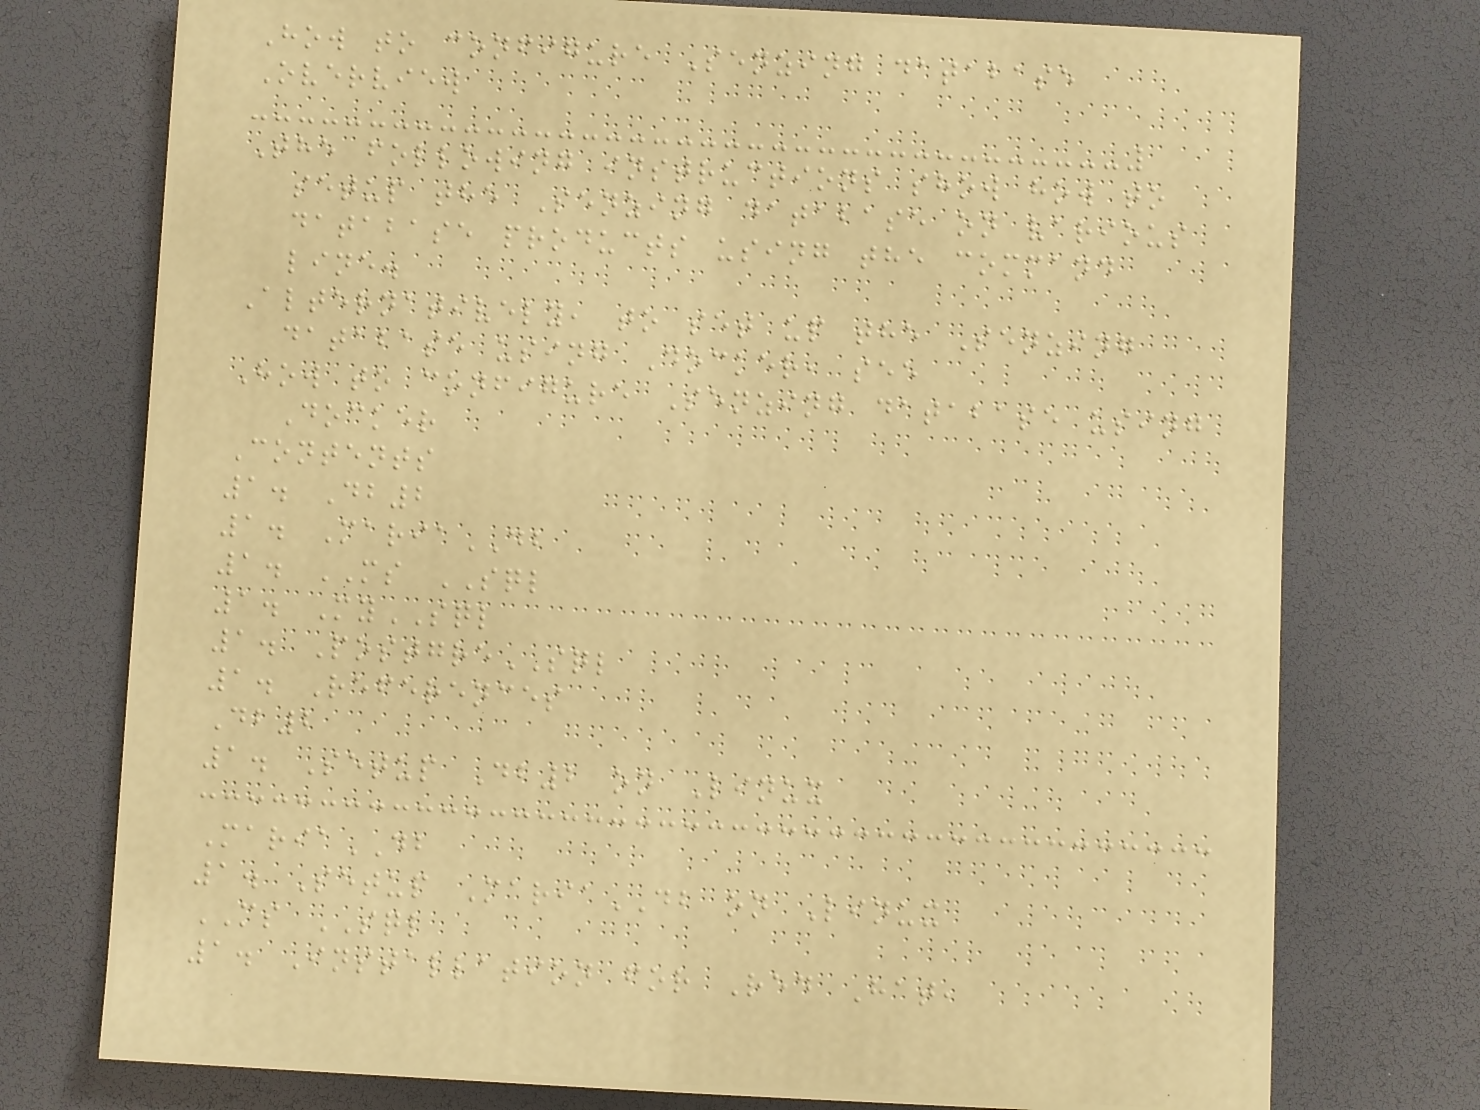How to configure Senzing database
Overview
The following instructions show how to
setup the Senzing database on various
database products using the command
line.
Alternatively, to set up the Senzing
database using Docker, see
How to configure Senzing database using
Docker
Contents
1. Db2
1. MariaDB
1. MS SQL
1. MySQL
1. PostgreSQL
1. References
Db2
1. Setup Db2 on Linux
MariaDB
1. Setup MariaDB on Linux
MS SQL
1. Installation for Red Hat,
